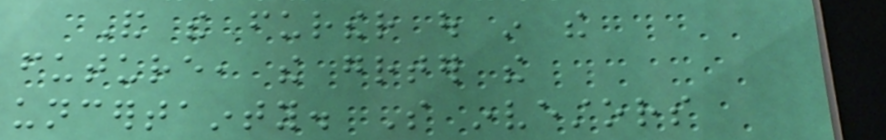And the further out in the
future, the greater the
uncertainty. So investors
